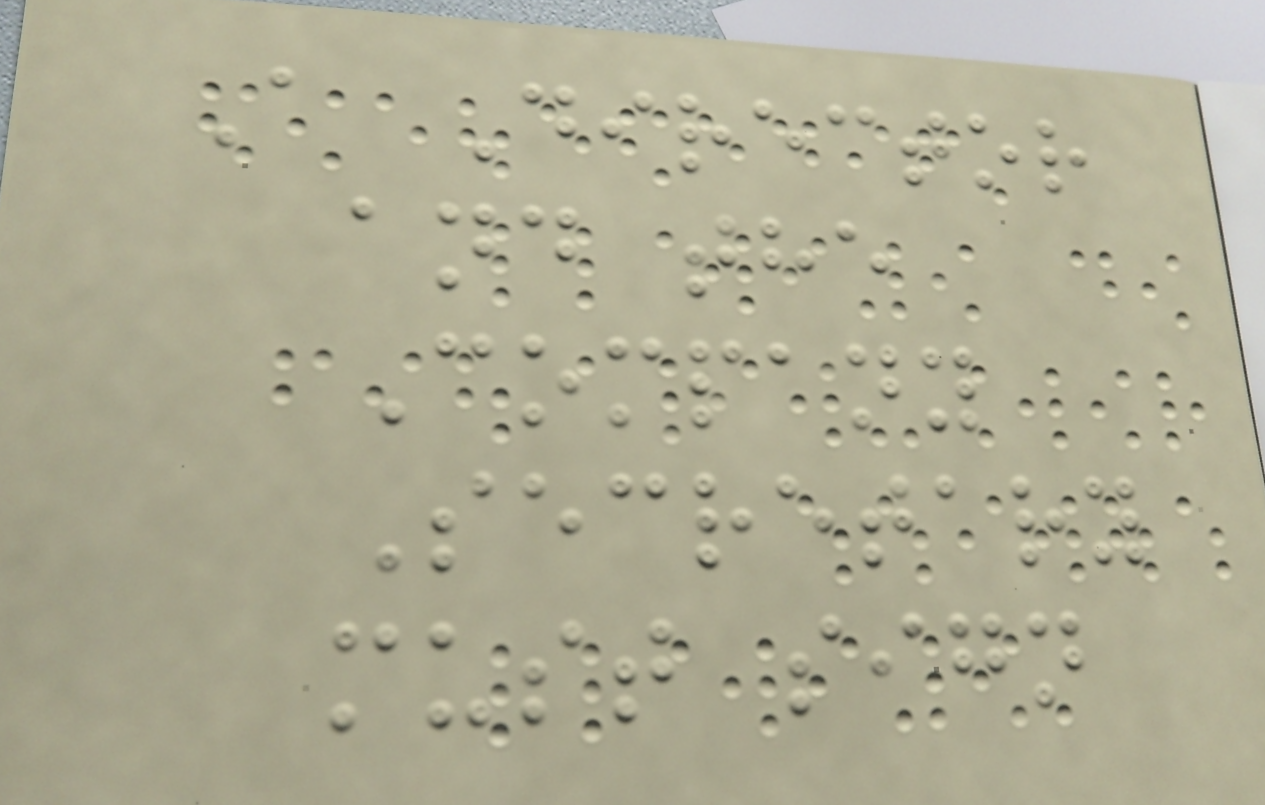A Director
and the
Company
Secretary
must sign
